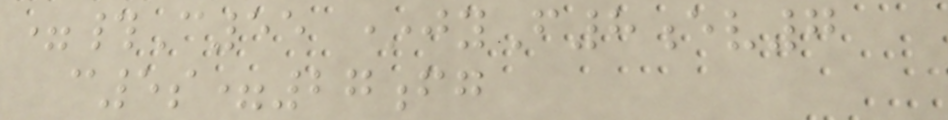=#C55 *jyF8ev7
c5s=27fg
